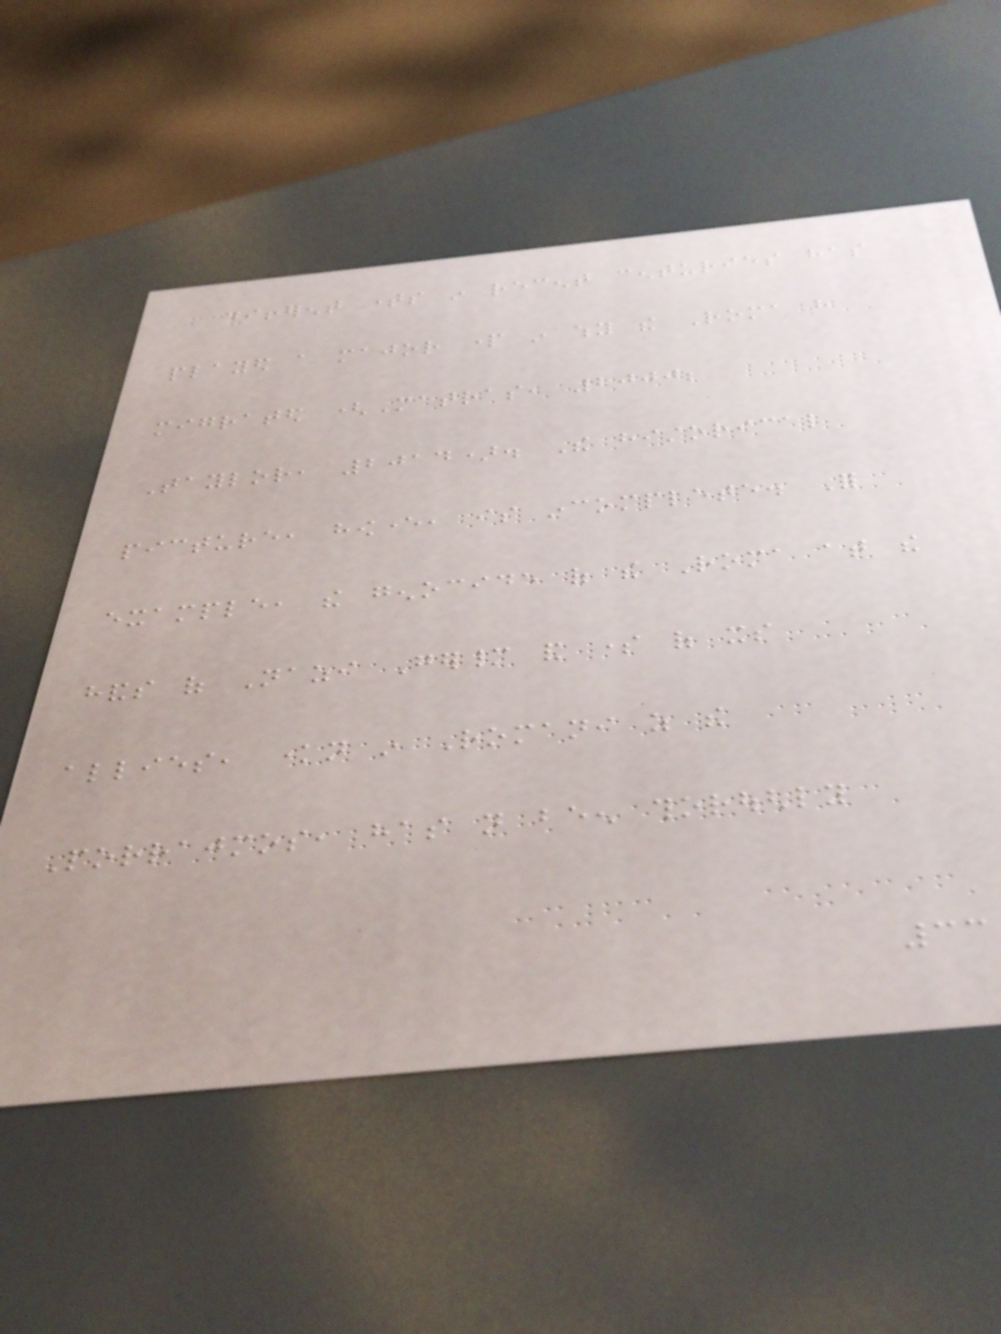different times in recent centuries has
played a major part in why the Roma have
migrated (Matras, 2000;
Taylor, 2014). The historical
picture, however, is incomplete. For
example, the genocide of the Roma at the
hands of Nazi Germany and some of its
allies, known in Romani as the
Porrajmos, has not been thoroughly
33
